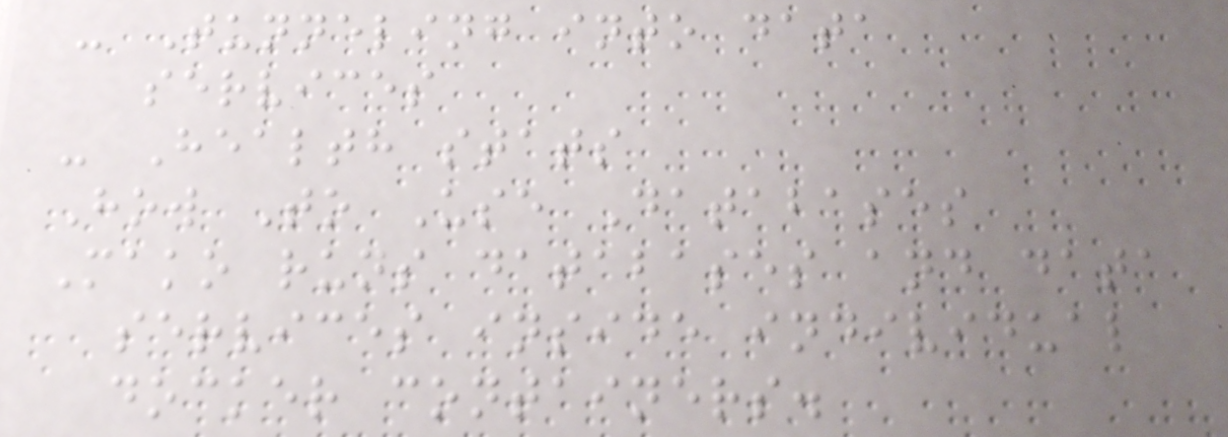- Tunneling into data
services
- Health stats
How To Use Databases
Mako runs databases and data
services inside individual
docker containers.
